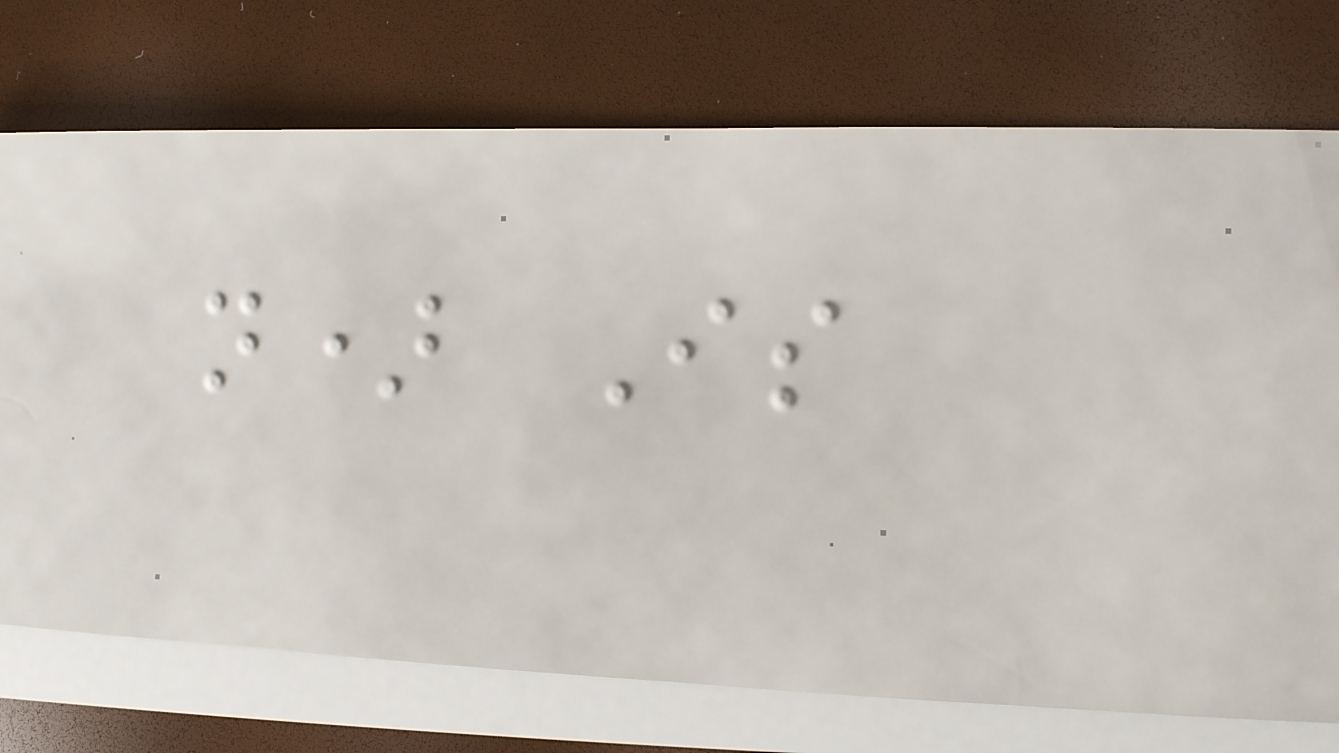n) Is
